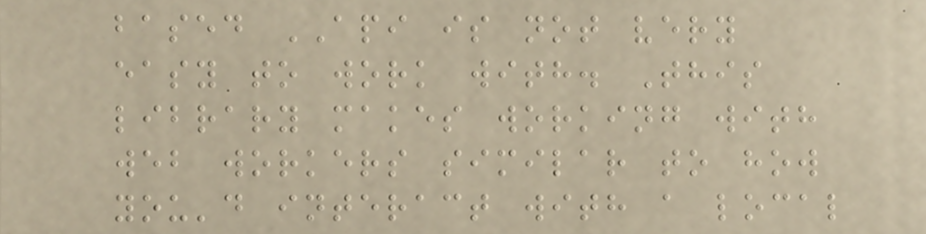based API is not very
easy to work with. This
library makes working with
web workers similar to how
you'd interact with a local
